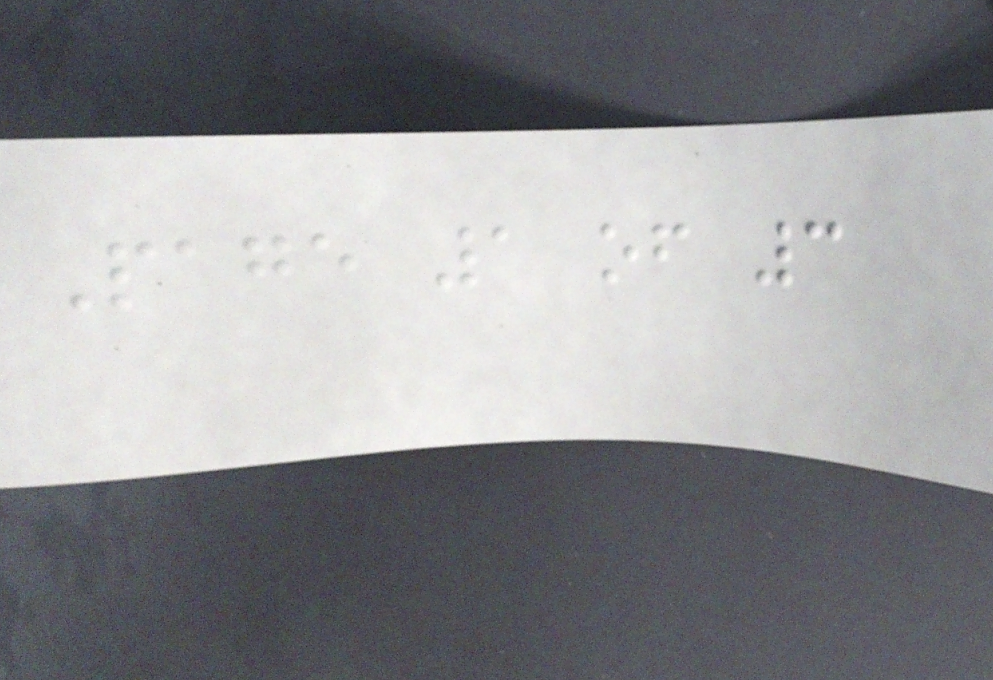Page 1 of 3
